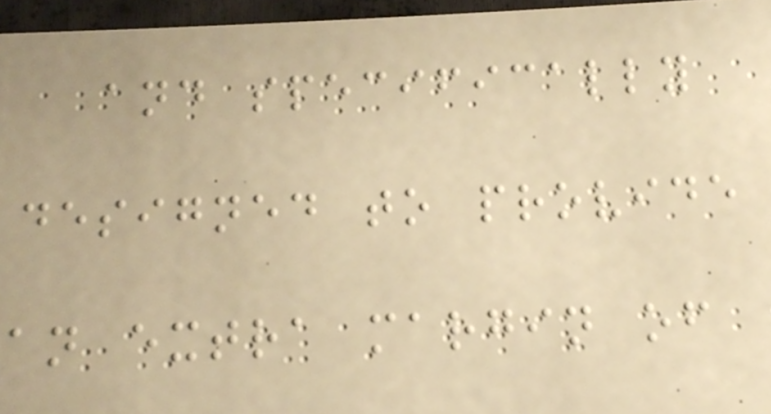and specifically
designed to provide
an extra margin of
